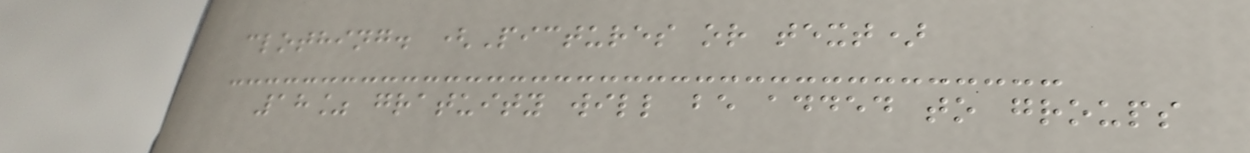clothing. (Pictures or text)
18% gratuity will be added to groups
